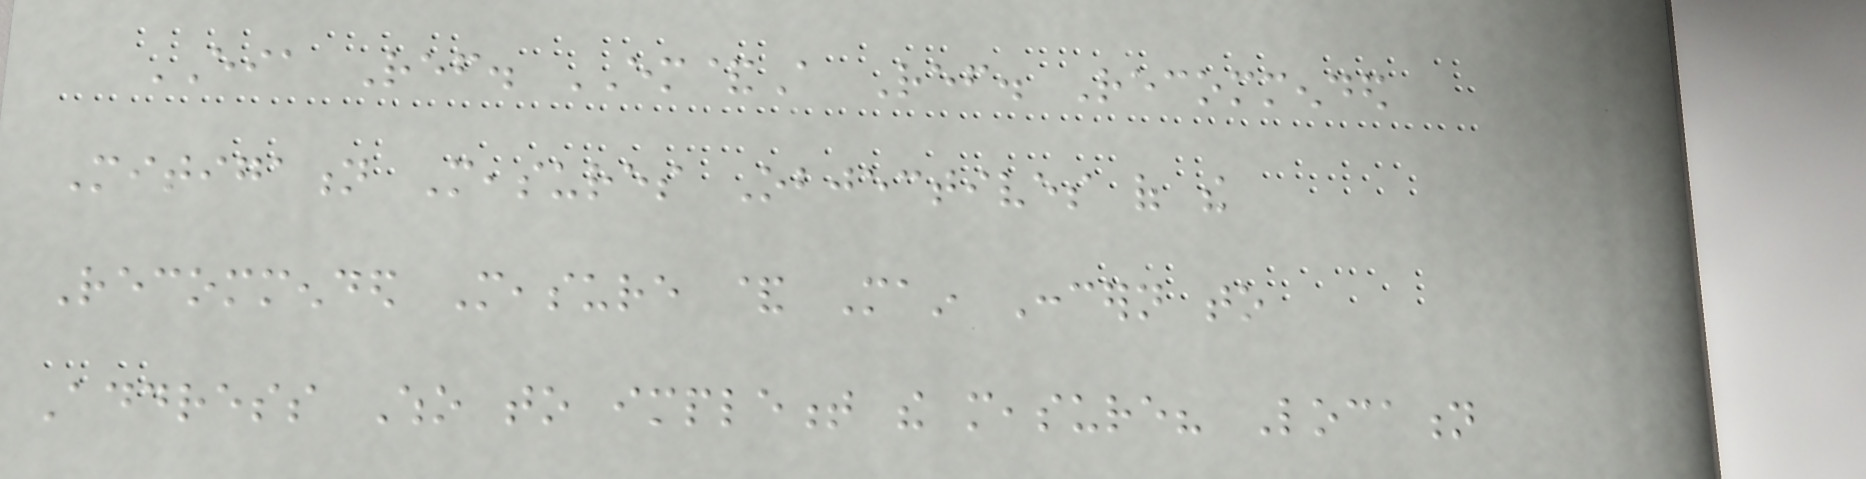EIA Ref. EM&A Ref. Recommended
Mitigation Measures Objectives of the
Recommended Measure & Main Concern to
Address Who to implement the measure? Location
